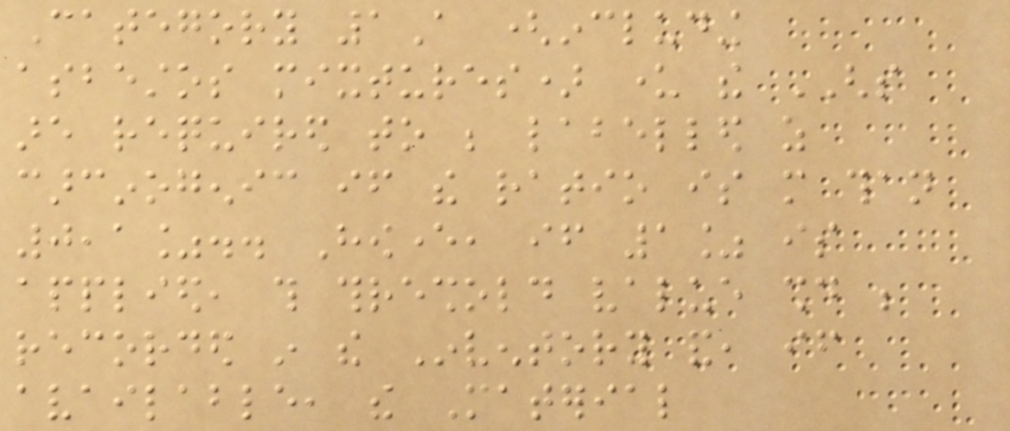Category 1A (including
asbestos mixtures) under the GHS
are required to be labelled as
carcinogenic if the ratio is more than
0,1%.. However, if 1% is
applied, this threshold value should be
recorded in the Inventory and, if
available, the Material
